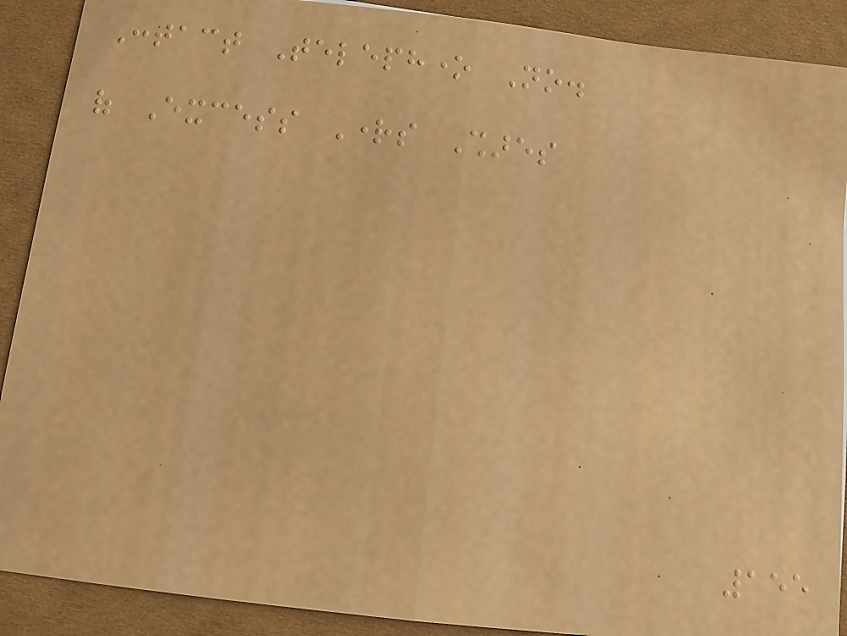Contact Telephone No.
of Excess Rights Shares
155
